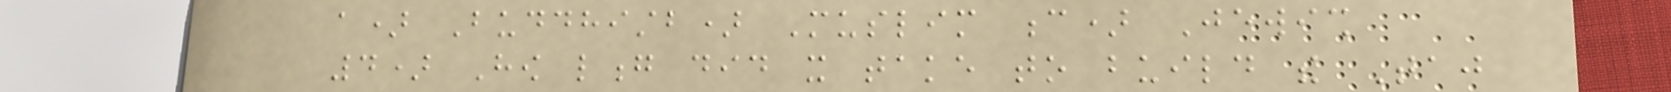a) Buddhistb) Muslim c) Jewish
4) How long did it take to build the Taj
